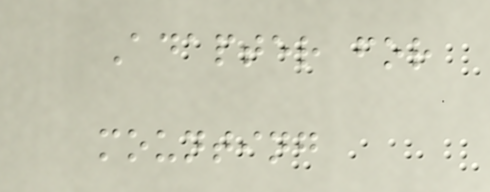Adapter for
mounting
